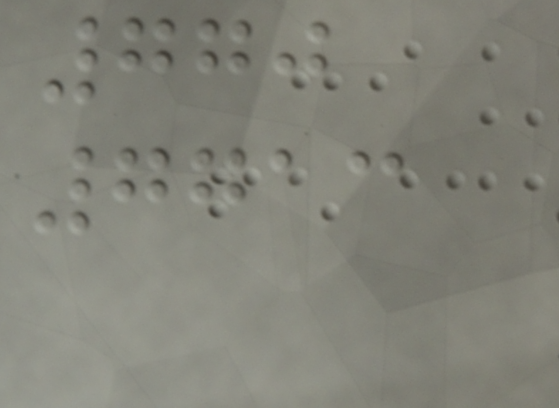770
7713
